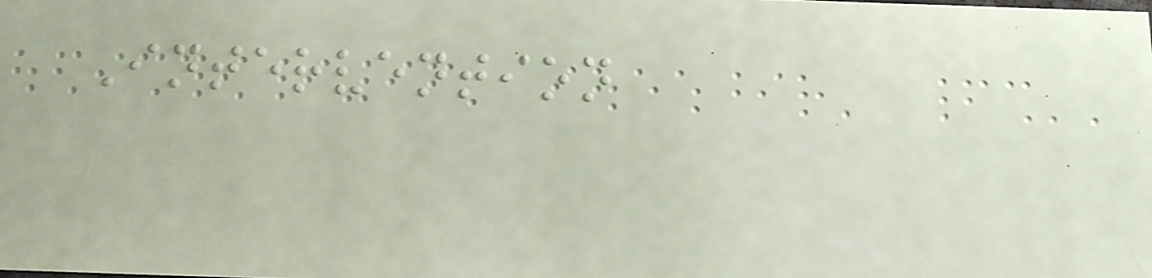Intervention
